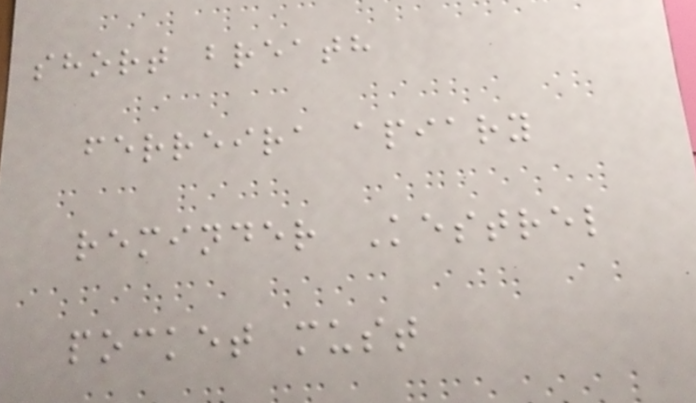short breath
ferreira apiary
reminder Kestrel
pocket must
